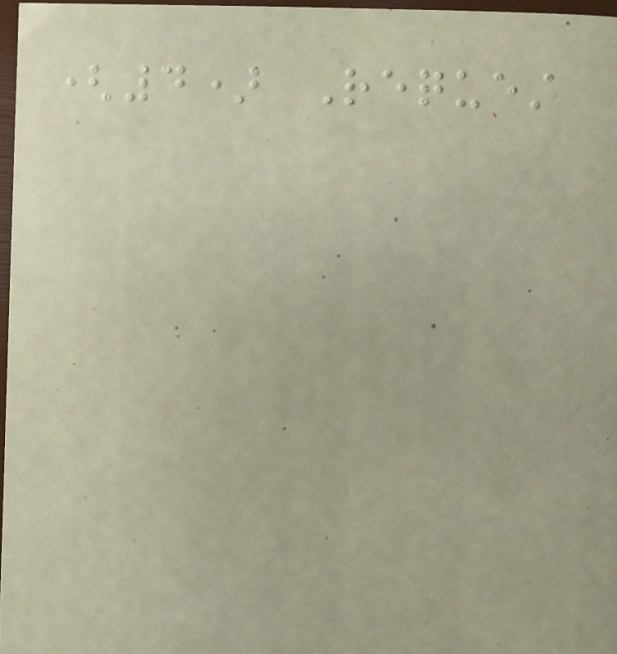(4) Request
